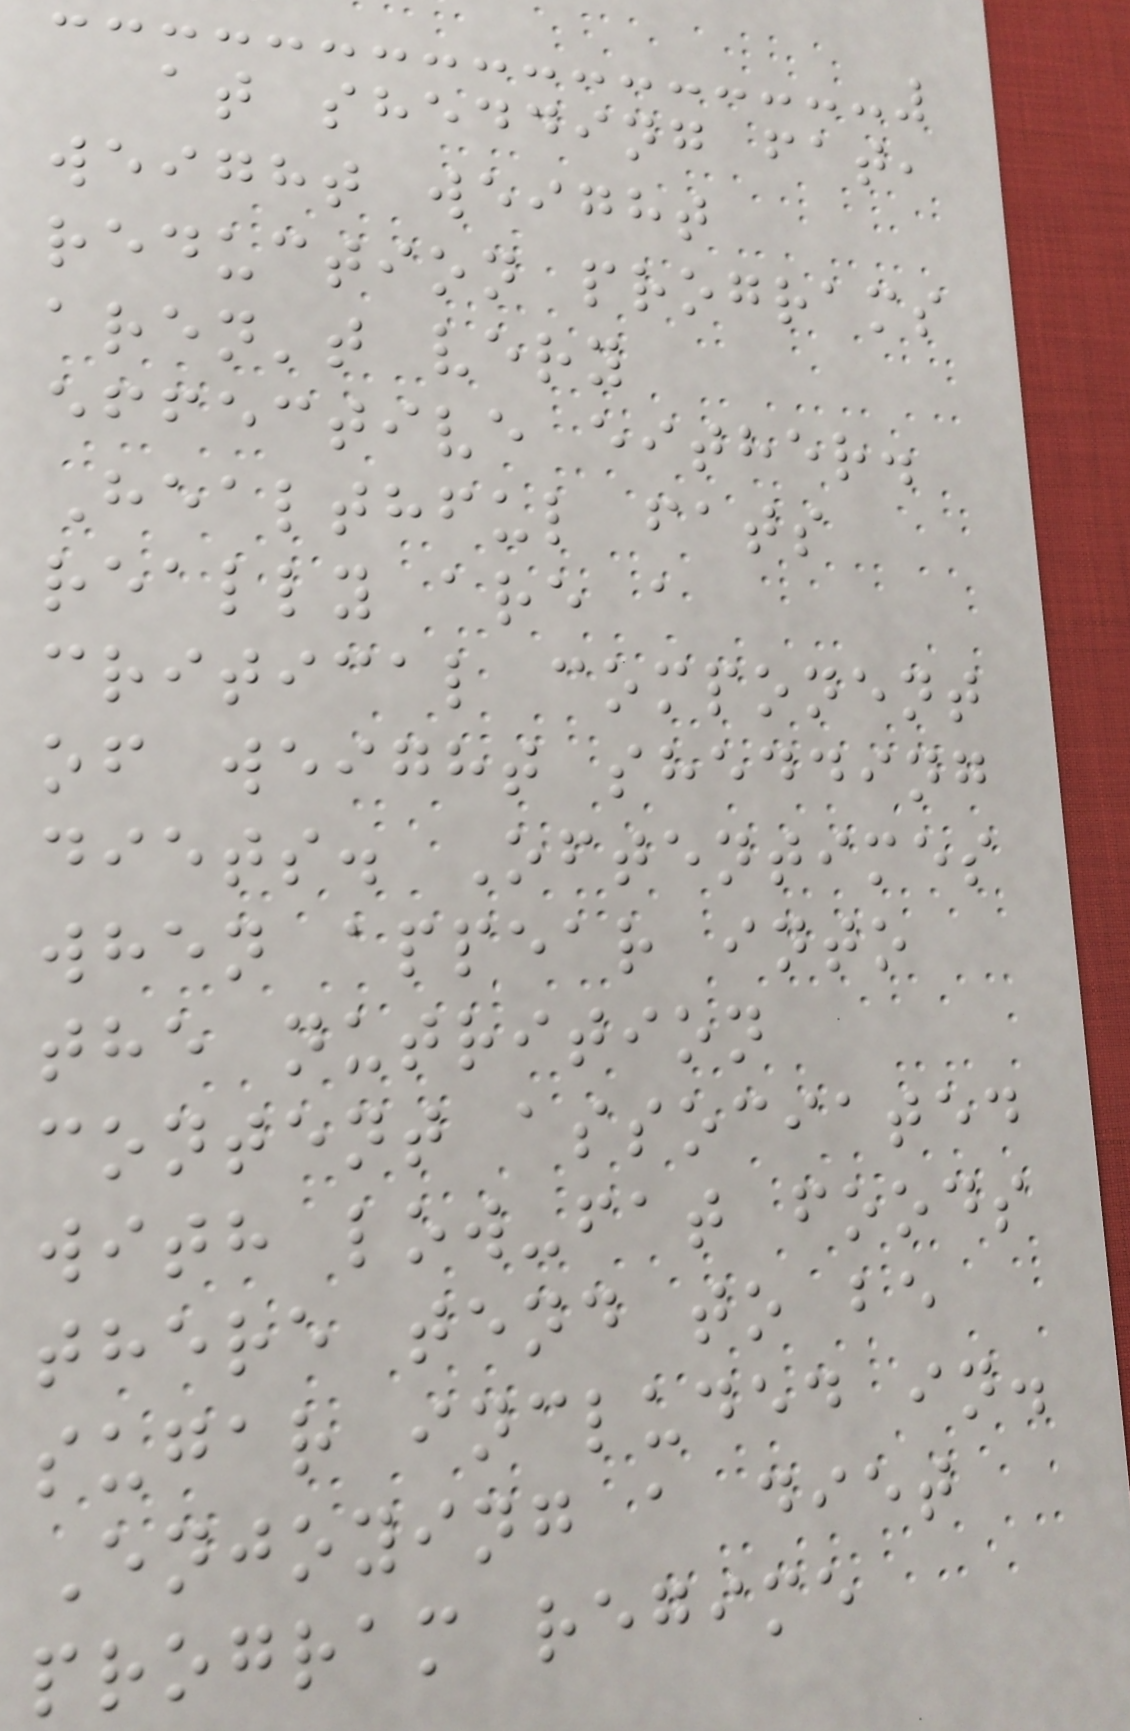at shedding fat,
weight weight
reduction programs
aren't very
effective either.
Healthful fats
really are a
critical component
of weight shedding
diets. Oftentimes
when appear into
the nutrition
content associated
with low-fat foods
there tend to be
sugar included in.
Enjoying a diet
program regime
